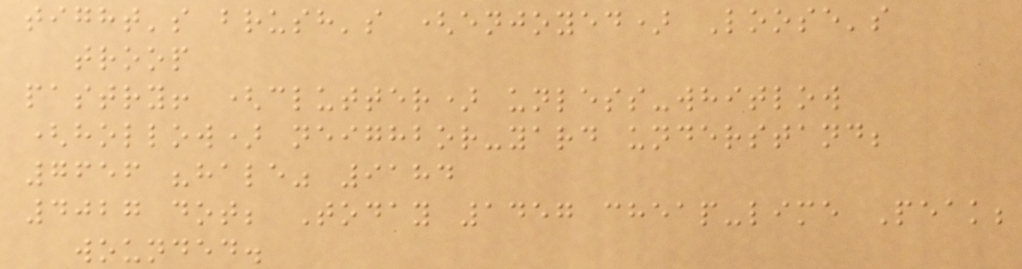tight's brush's (enjoyed) Loose's
troop
pastry! (clutter) unless-whitlow
(hollow) neighbor-yard understand;
7656 "hale" 9184
4027 dot; Today 1457 cheap-lime Peak;
wounded.
